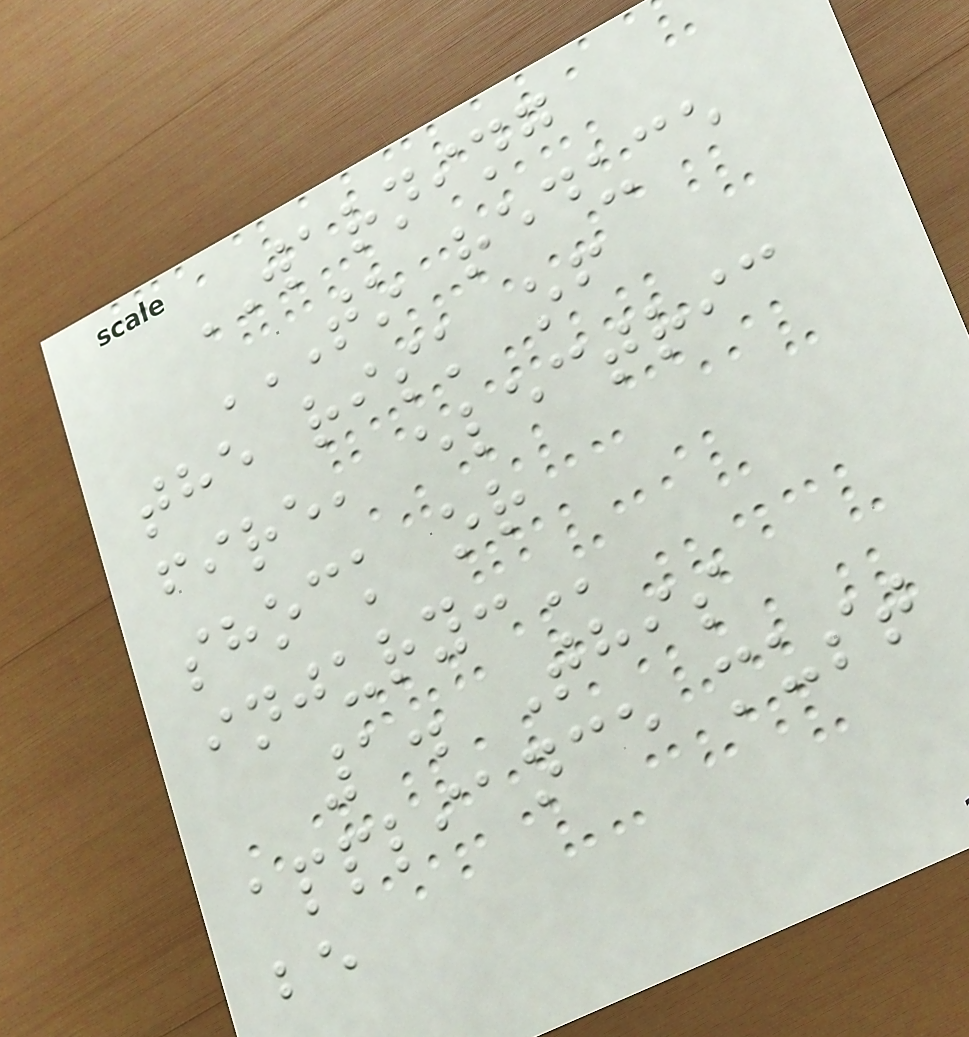WARNING
TO REDUCE
THE RISK OF
FIRE, ELECTRIC
SHOCK OR
INJURY:
1. This
appliance must
be
